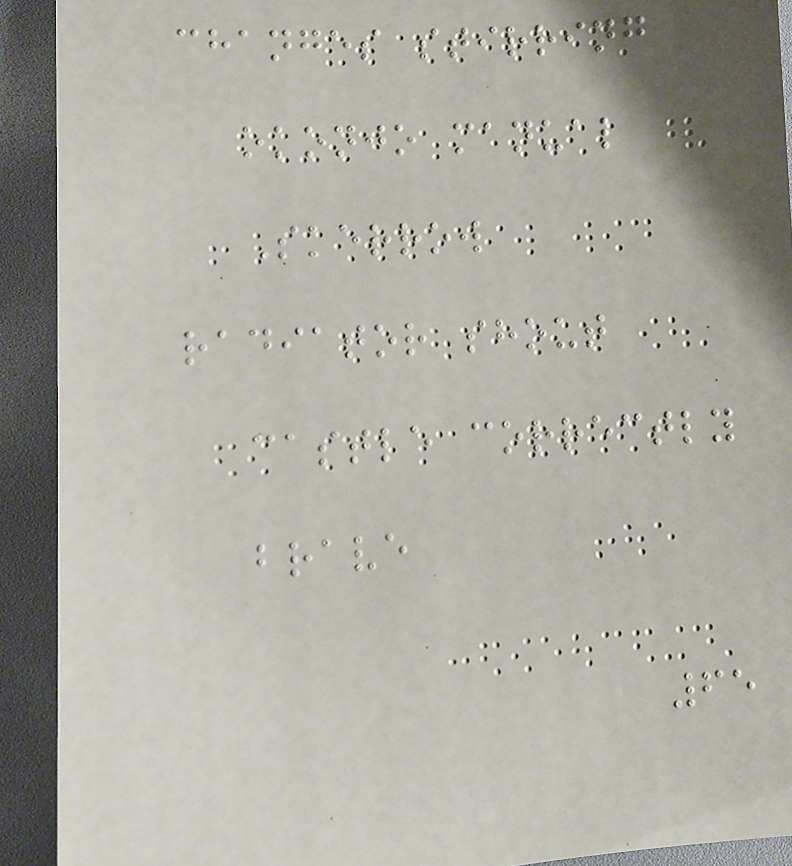changes stirring
okonjo manual
Skerrow
radiator shout
castle correctly
brave
65
